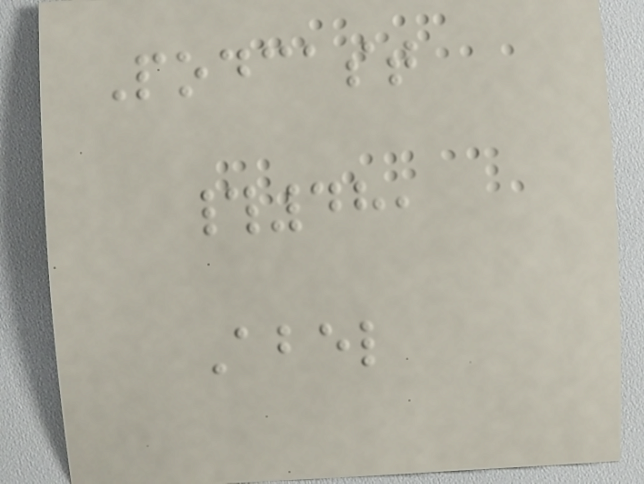Podcast
#48,
Abel
